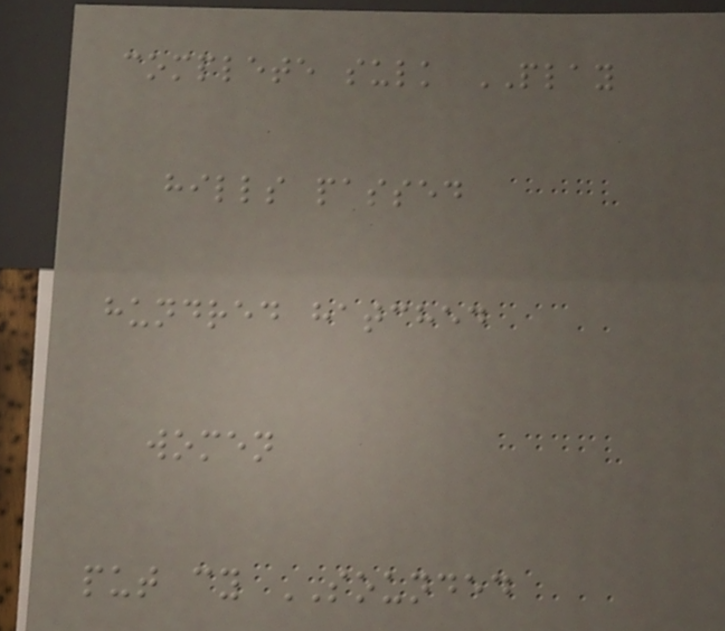complete sulk PLAY
hills passed
hundred hatched
women
put cy SOUNDED
